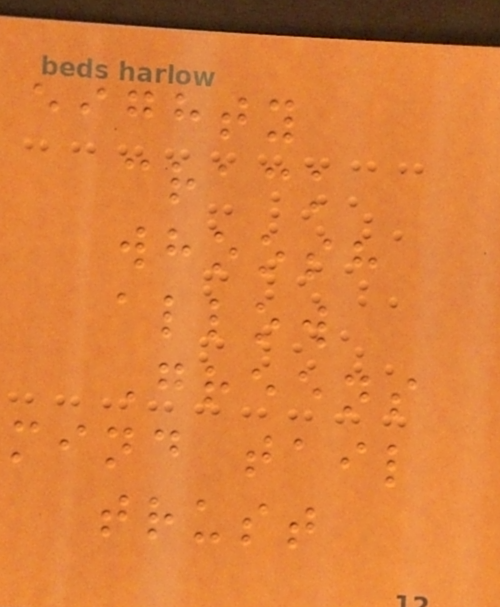eighty
crack
whoosh
allow
Greens
mind tail
trust
